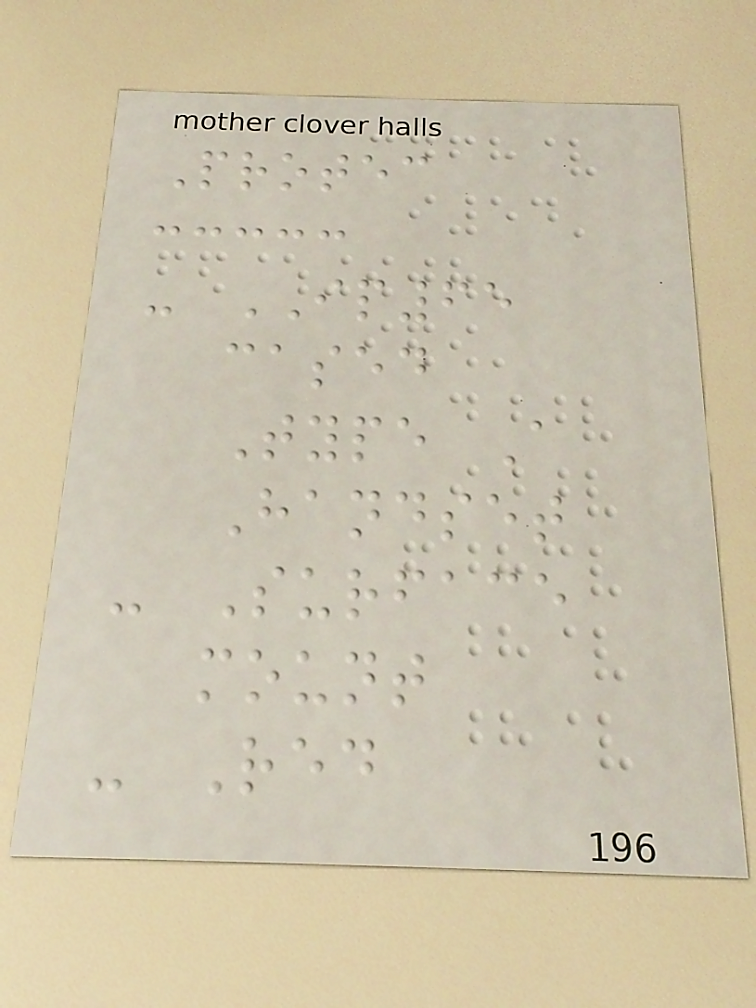Protec
- IP65
cased
Type A
Handset
- Surface
mount
- Red
